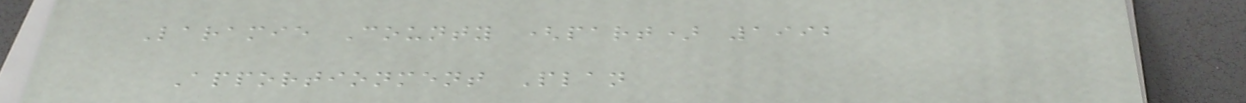Laramie County (part) 1992
Apportionment Plan
